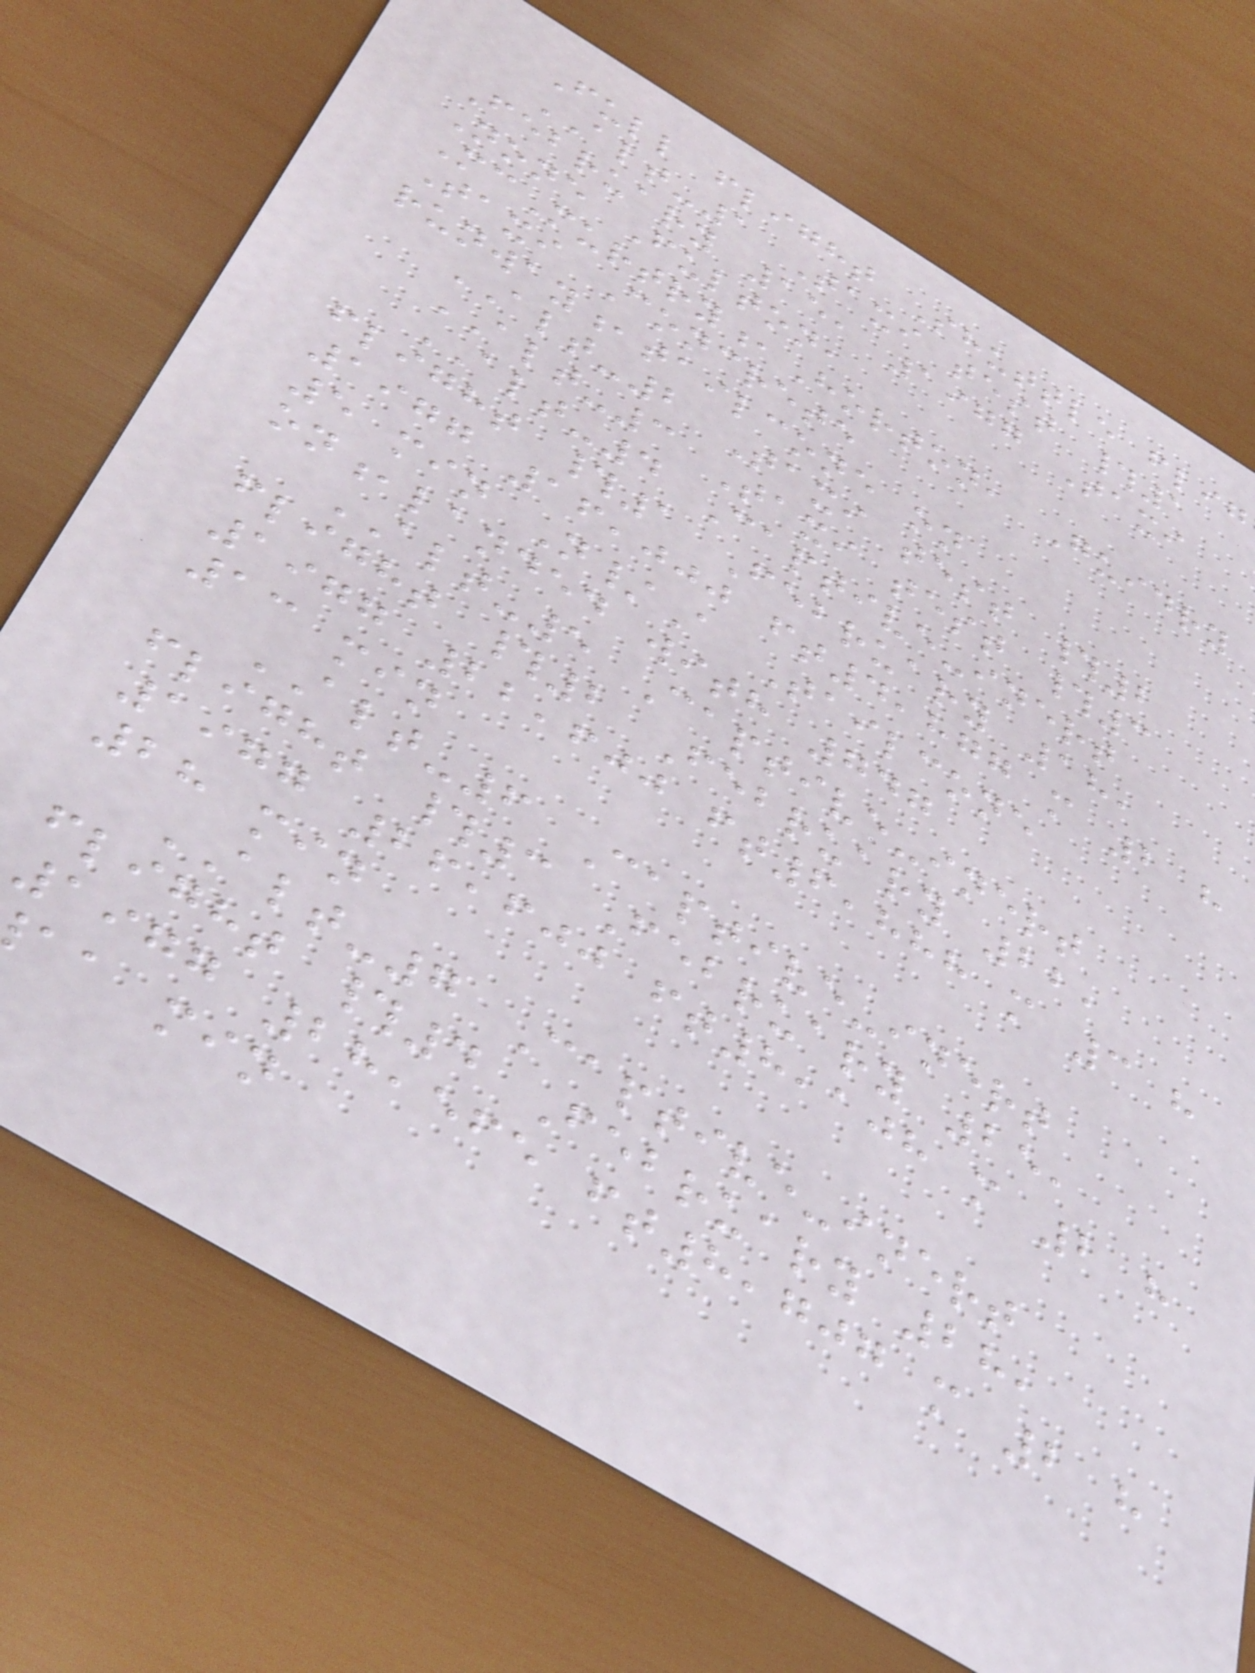Full flight Shuttle flig
ALT-1 Taxi test #1
February 15, 1977 Taxi
None Fulton,
McMurtry,Horton, Guidry
Taxi Concrete
runway,tailcone on
ALT-2 Taxi test #2
ALT-3 Taxi test #3
ALT-4 Captive-inert
flight #1 February 18,
1977 16,000 ft4,877 m 2 h
5 min N/A Tailcone
on,landed with 747
ALT-5 Captive-inert
flight #2 February 22,
1977 22,600 ft6,888 m 3 h
13 min
ALT-6 Captive-inert
flight #3 February 25,
1977 26,600 ft8,108 m 2 h
28 min
ALT-7 Captive-inert
flight #4 February 28,
1977 28,565 ft8,707 m 2 h
aa min
